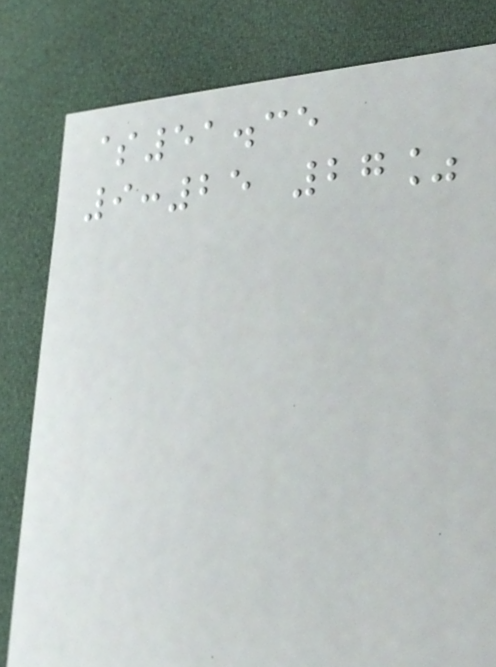$51.35
9:25 27%
